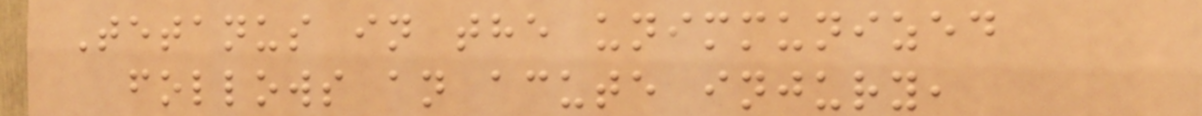Tetanus in the unimmunized
follows an acute injury,
